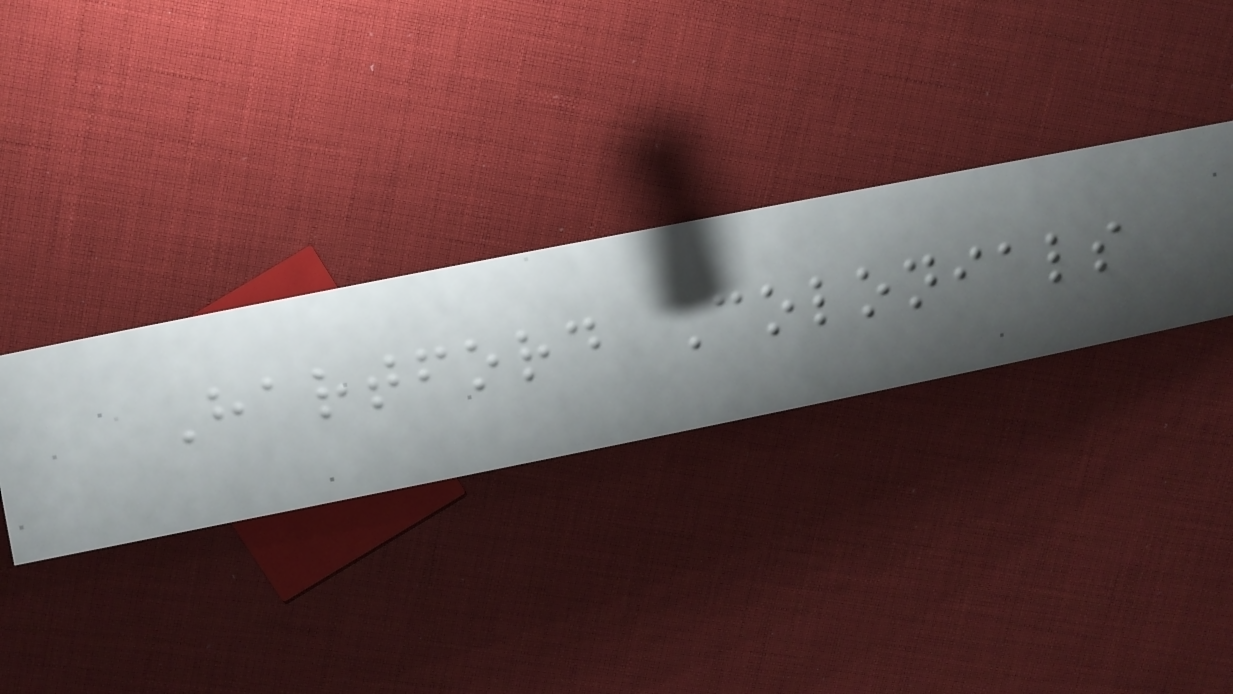Hartford Colonials
